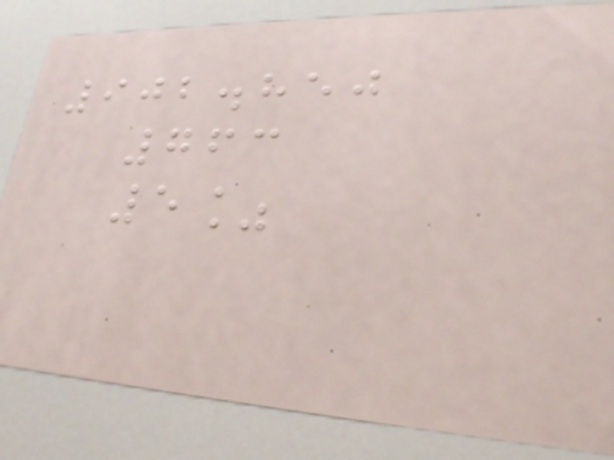902.850
763
5%
